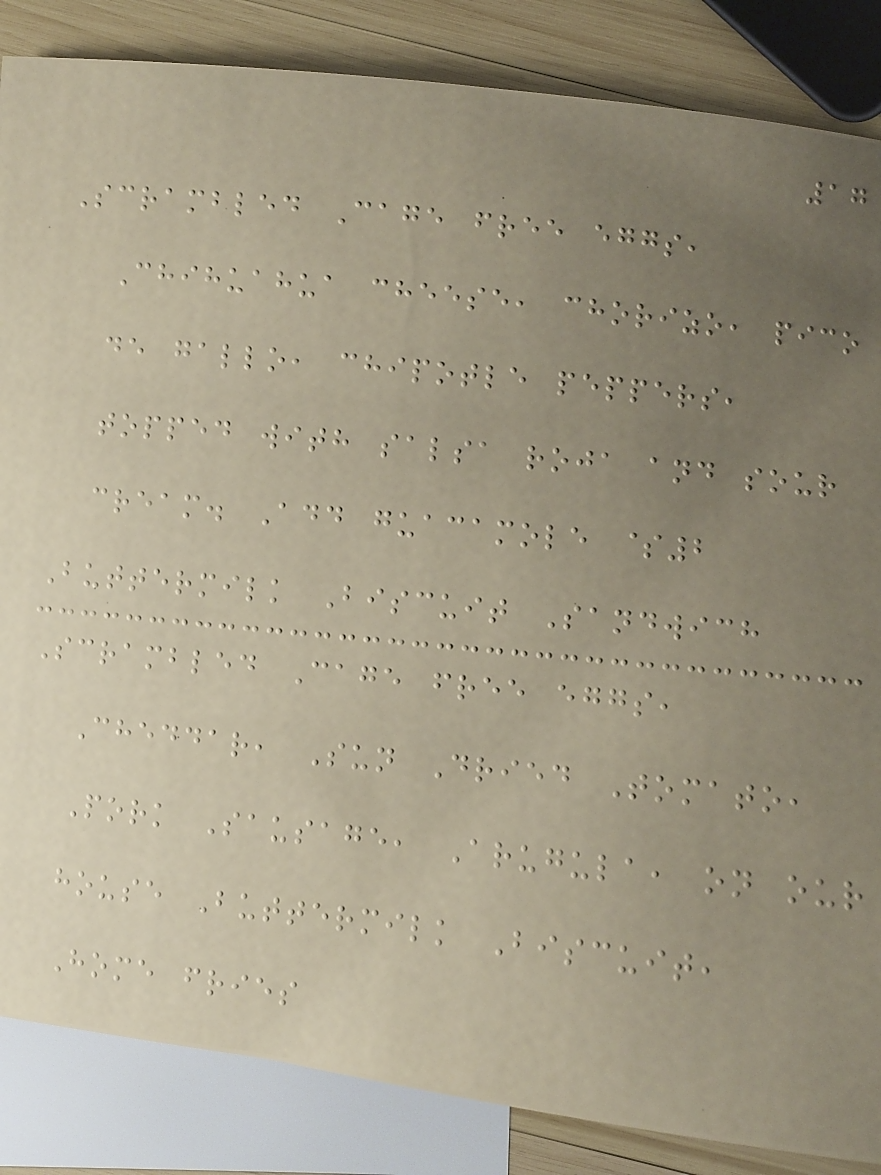17
Scrambled Cage free eggs,
Chihuahua cheese, chorizo, pico
de gallo, chipotle peppers,
topped with salsa roja and sour
cream. Add guacamole $2
Buttermilk Biscuit Sandwich
Scrambled Cage free eggs,
Cheddar, Sun Dried Tomato,
Pork Sausage, Arugula, on our
house Buttermilk Biscuit,
Home fries
